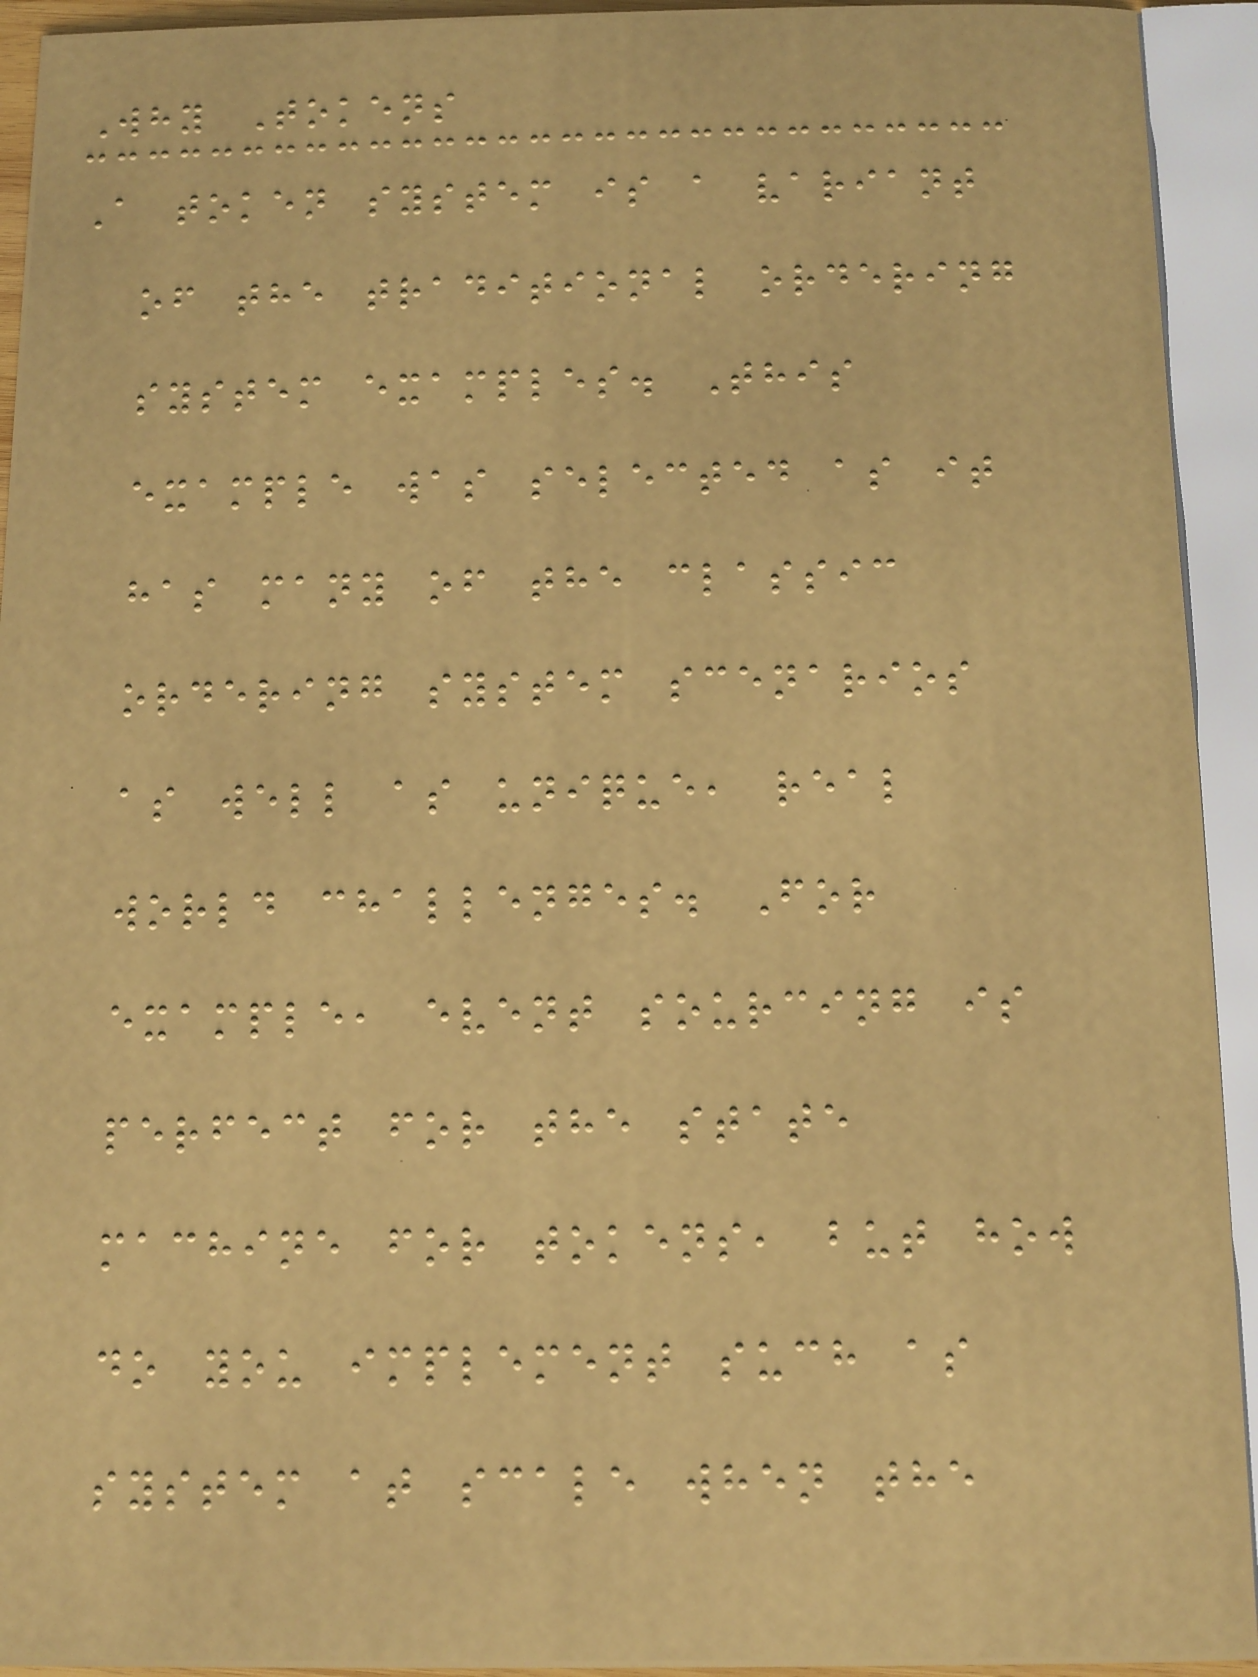Why Tokens
A token system is a variant
of the traditional ordering
system examples. This
example was selected as it
has many of the classic
ordering system scenarios
as well as unique, real
world challenges. For
example, event sourcing is
perfect for the state
machine for tokens, but how
do you implement such as
system at scale when the
